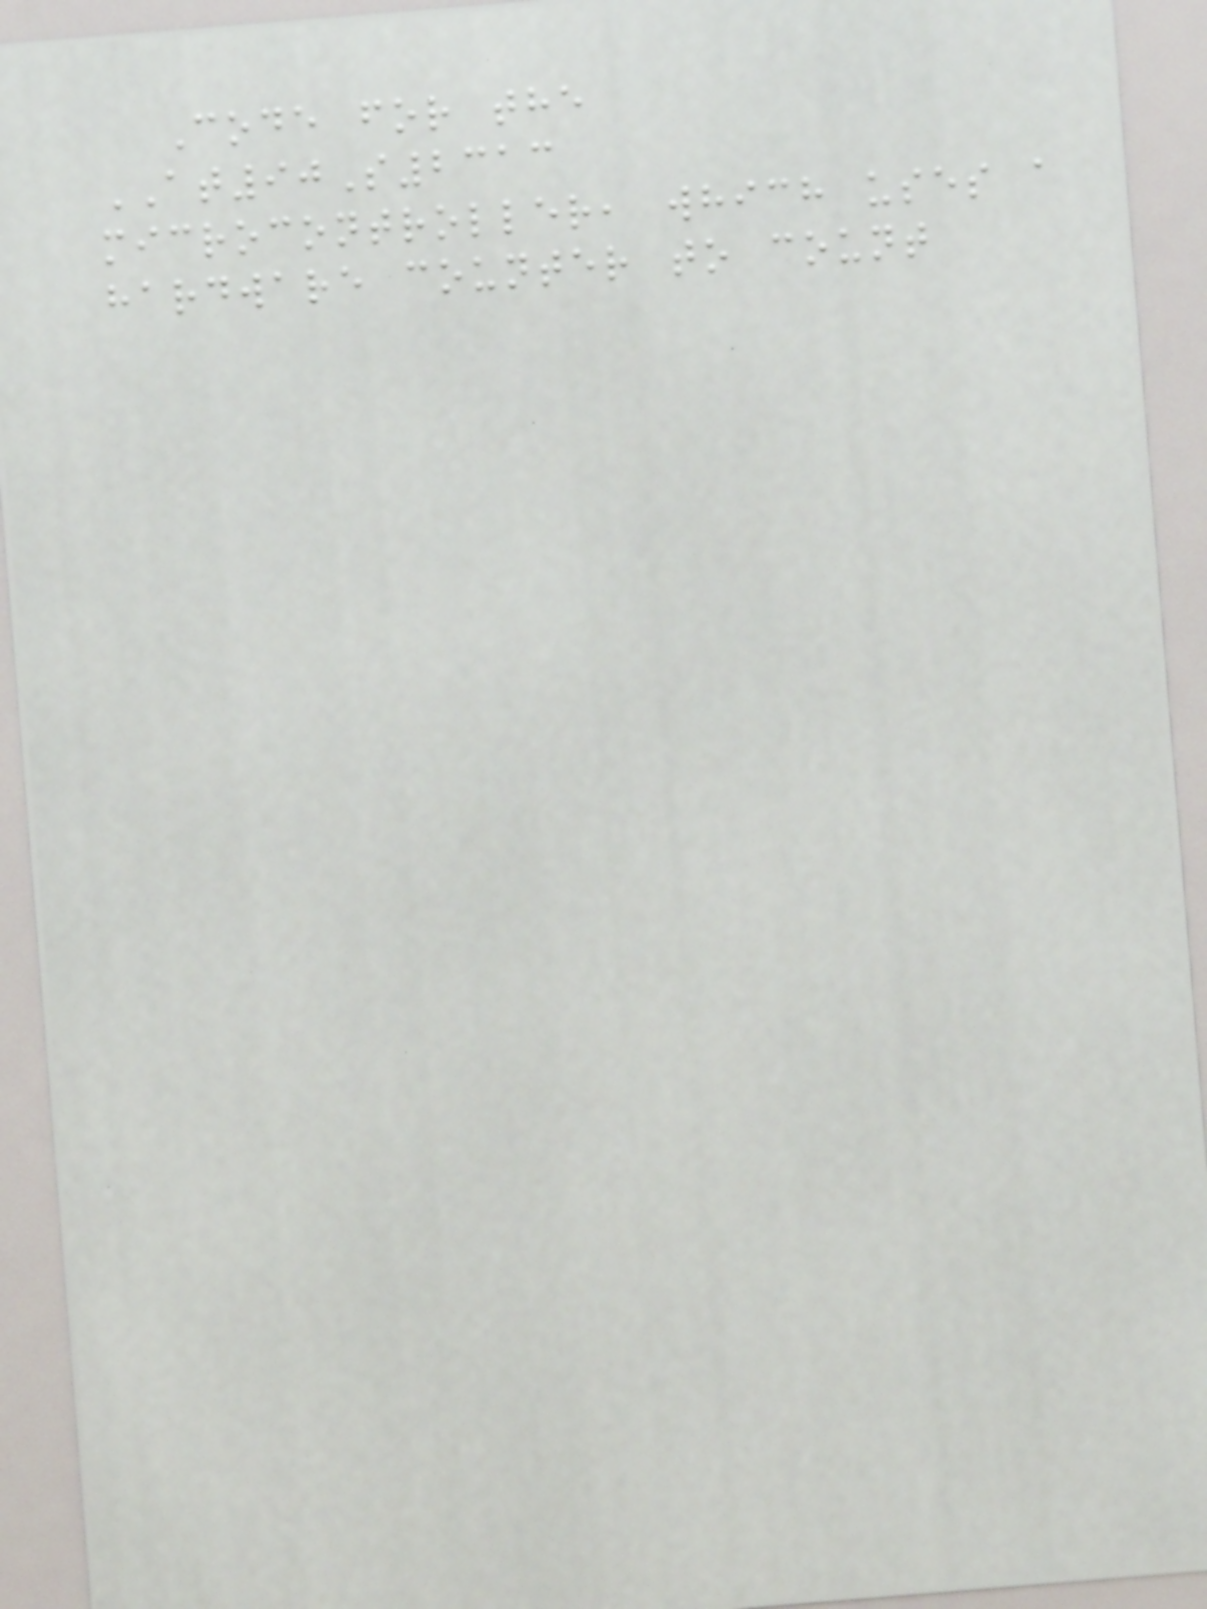Code for the
AT90S2313
microcontroller, which uses a
hardware counter to count
